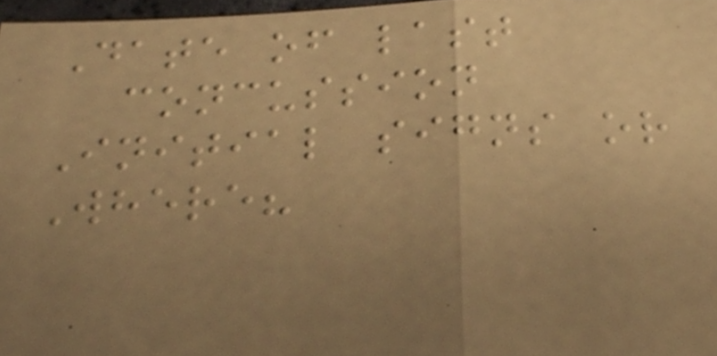Date of last
concussion
Initial signs or
Where?
